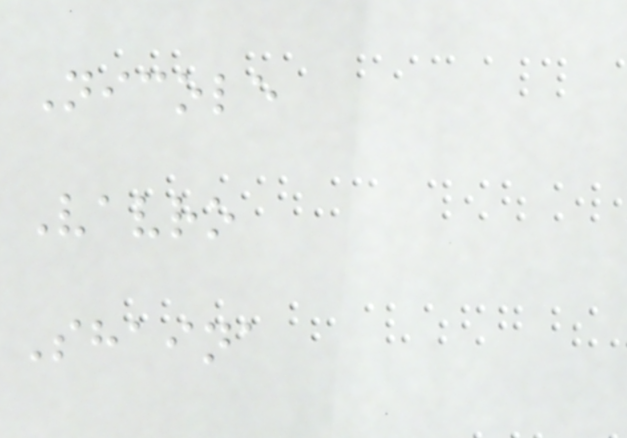Nicole
Vavro
Shaina
